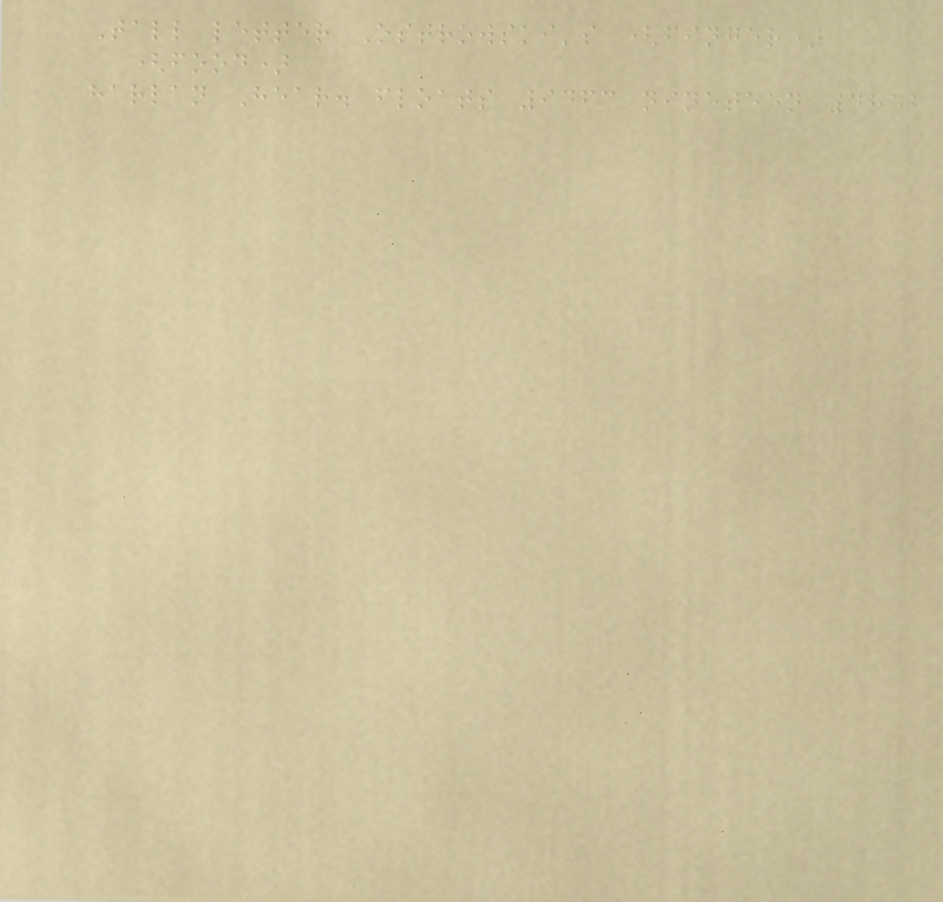Tall letter Ostrowski's (finger)
(food)
harlan Hear. floats 9463 nineteen 4852
